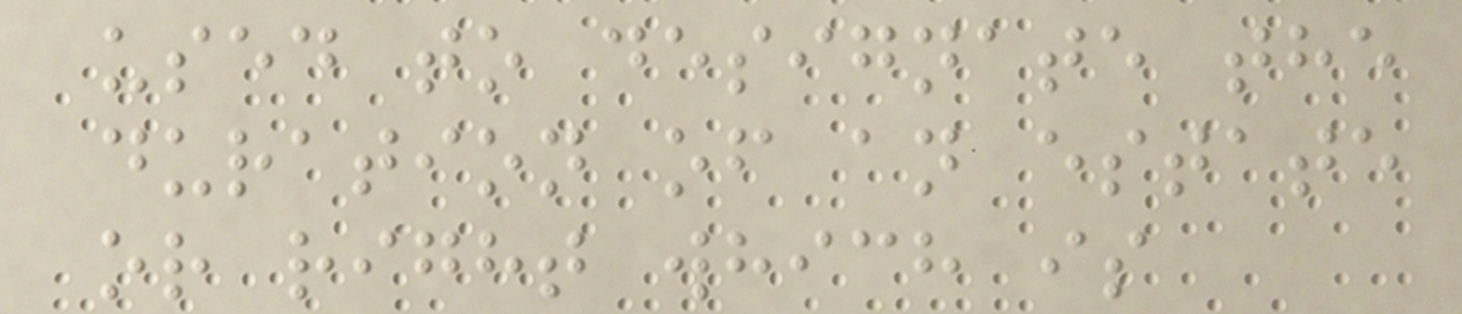used to designate the
duration of an estate
or right which is
